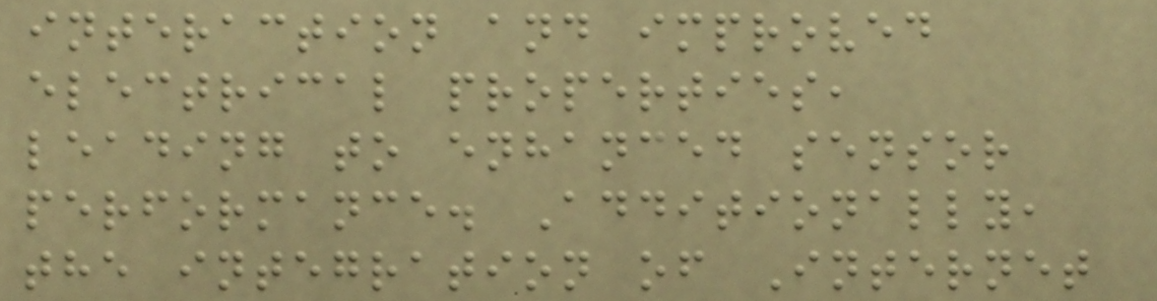interaction and improved
electrical properties,
leading to enhanced sensor
performance. Additionally,
the integration of Internet
